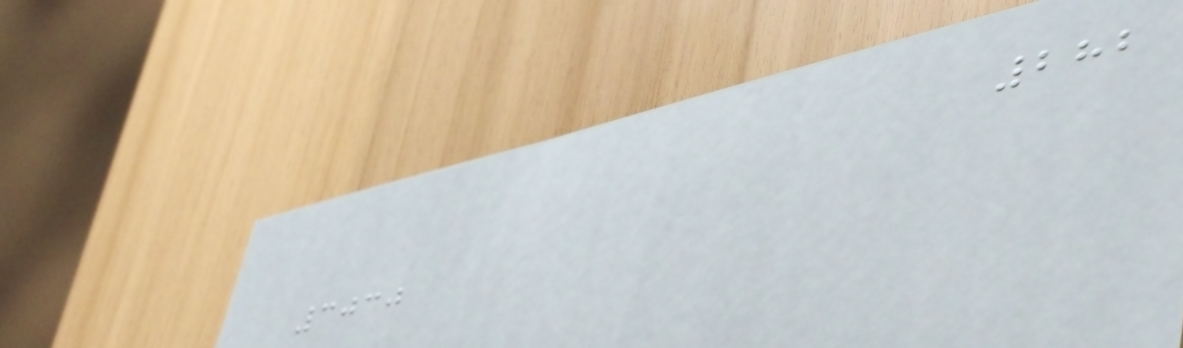282
3030
